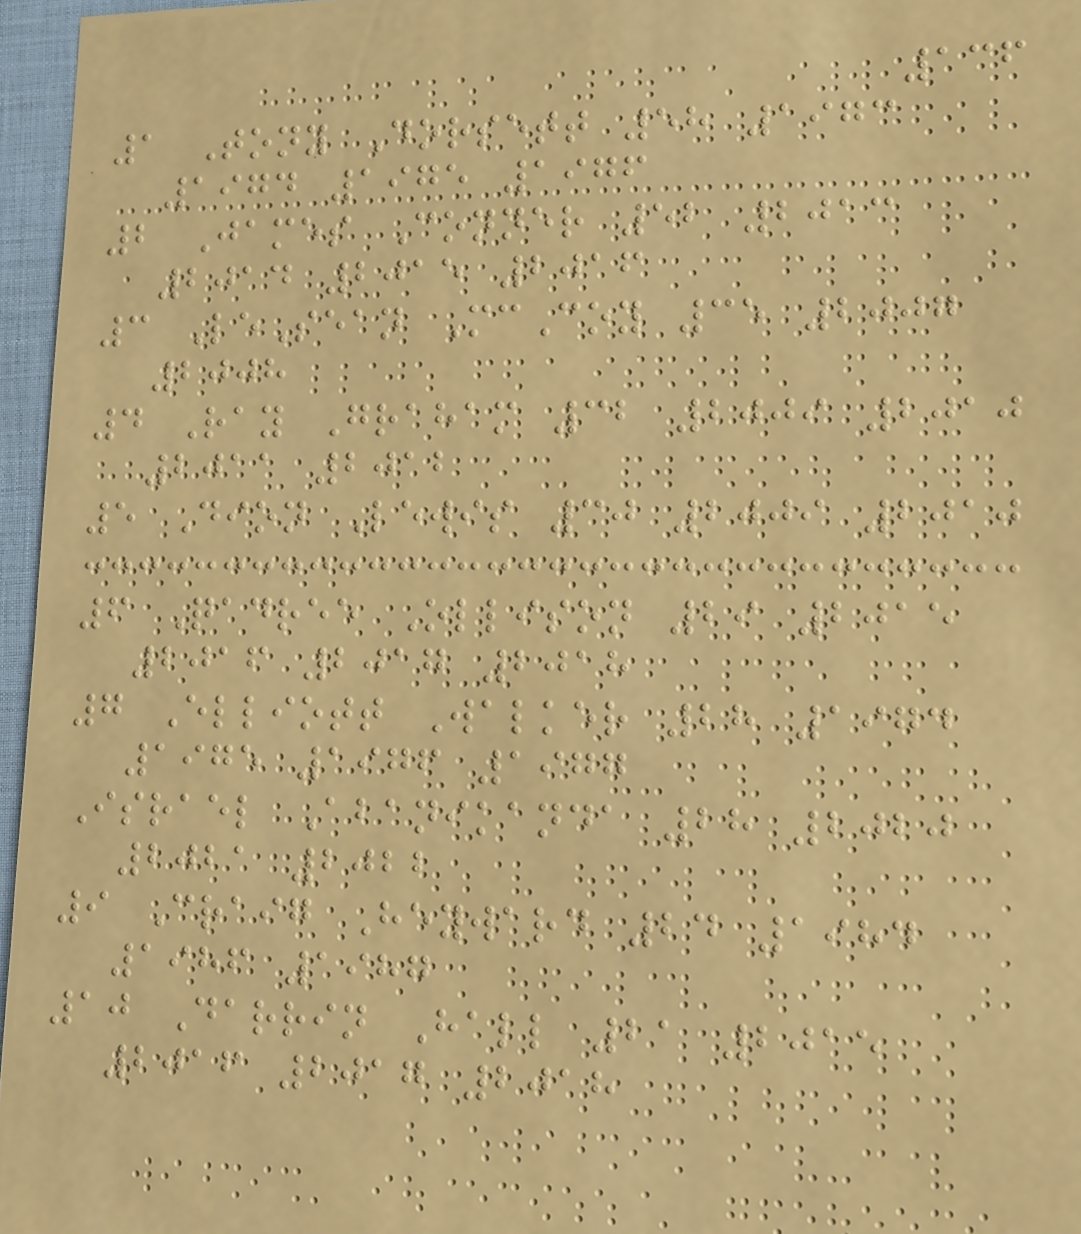136
1 Tony Dorsett 58 1973
1974 1975 1976
2 James Conner 52 2013
2014 2015 2016
3 LeSean McCoy 35 2007
2008
4 Ray Graham 32 2009 2010
2011 2012
5 Dion Lewis 30 2009 2010
6 Qadree Ollison 29 2015
2016 2017 2018
7 Elliott Walker 28 1974
1975 1976 1977
Israel Abanikanda 28 2020
2021 2022
9 Craig Heyward 24 1984
1986 1987
10 Darrin Hall 21 2015
2016 2017 2018
